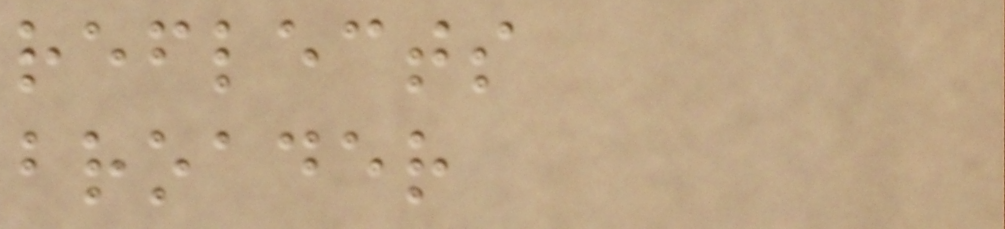reflects
broader
